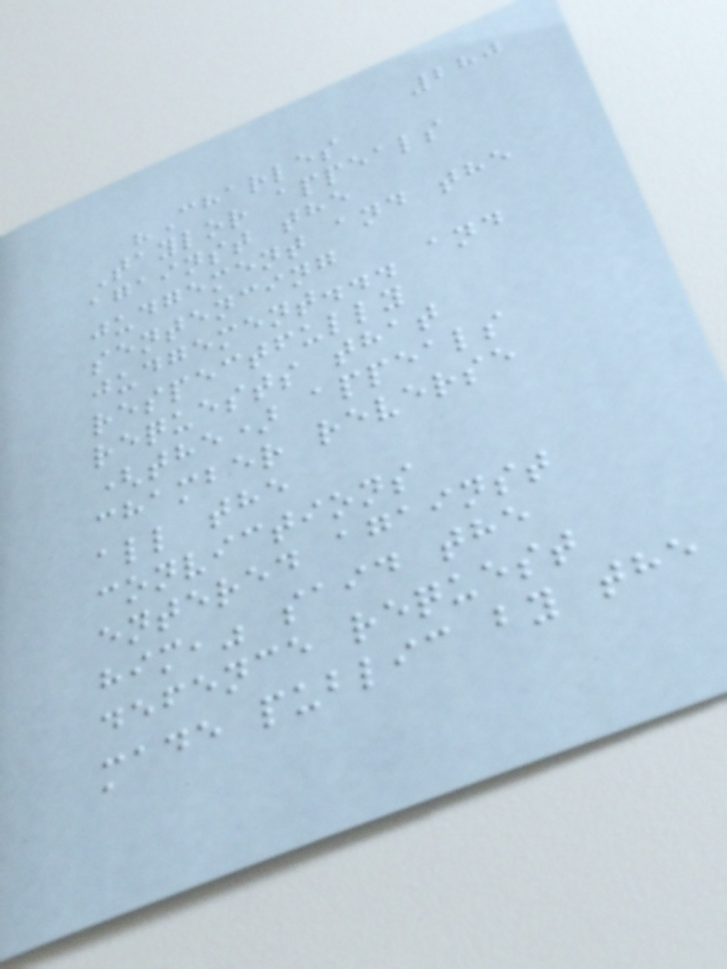280
"Charles
Taylor appeals
against the
judgement and the
sentencing
judgement... and
respectfully
requests that
(the) appeals
chamber reverse
all the
convictions
entered against
him," said the
defence request
made public by the
